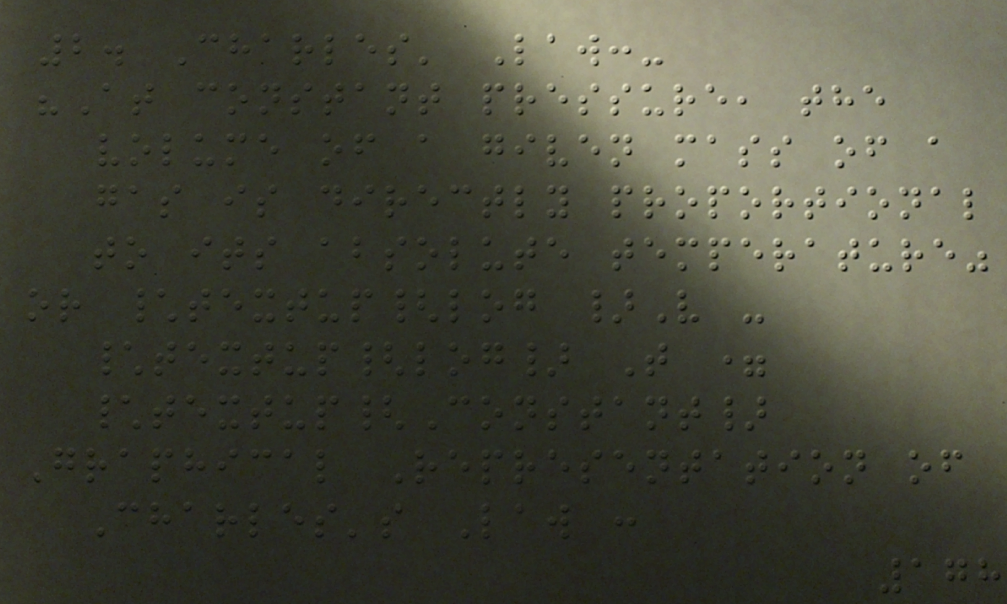2. Charles' Law:-
"At constant pressure, the
volume of a given mass of a
gas is directly proportional
to its absolute temperature"
or \textup{log }V -
\textup{log} T =
\textup{Constant}
Graphical Representation of
Charles's Law :
178
